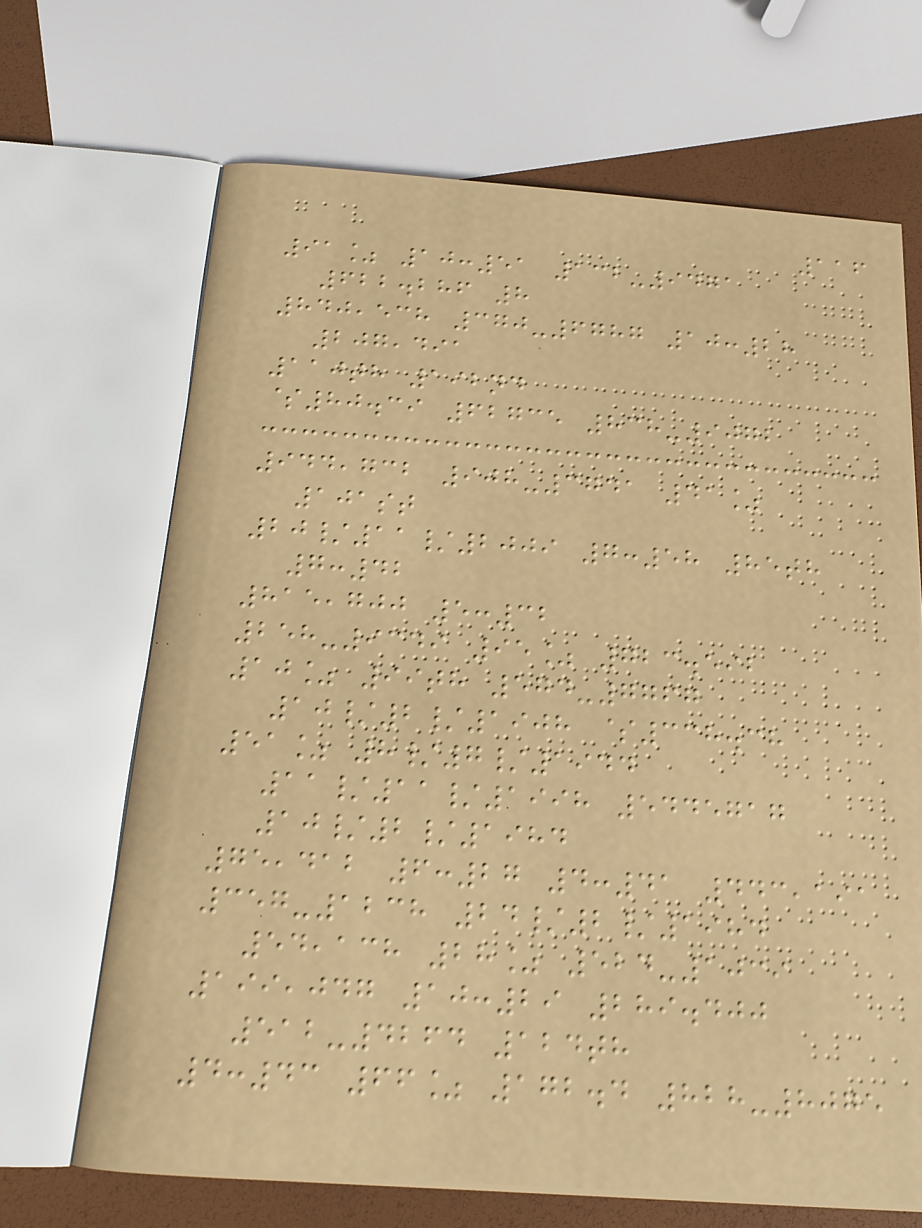116
91% 10:51 132-9471
622.286 8
840,538 370-6787 10:28
207,491
110th 192nd
$80.39 62735 838-9072
944,732 908-3741 41%
101st
20/11/2009 7:58 85th
7:42
815,700 5:32
258-9349 95% 723.592
10% 99th 574-7767
10/2/1908 $338.38
51% 8/7/1944
11/11/1998 5445717
10/2/1984
75,412 6:27 4:41 443,191
357-1238 24/2/1984
54,138 28% 524-1039
199,047 10:29 289.400
512-4264 124th
4:43 66% 172.4 828-8075
